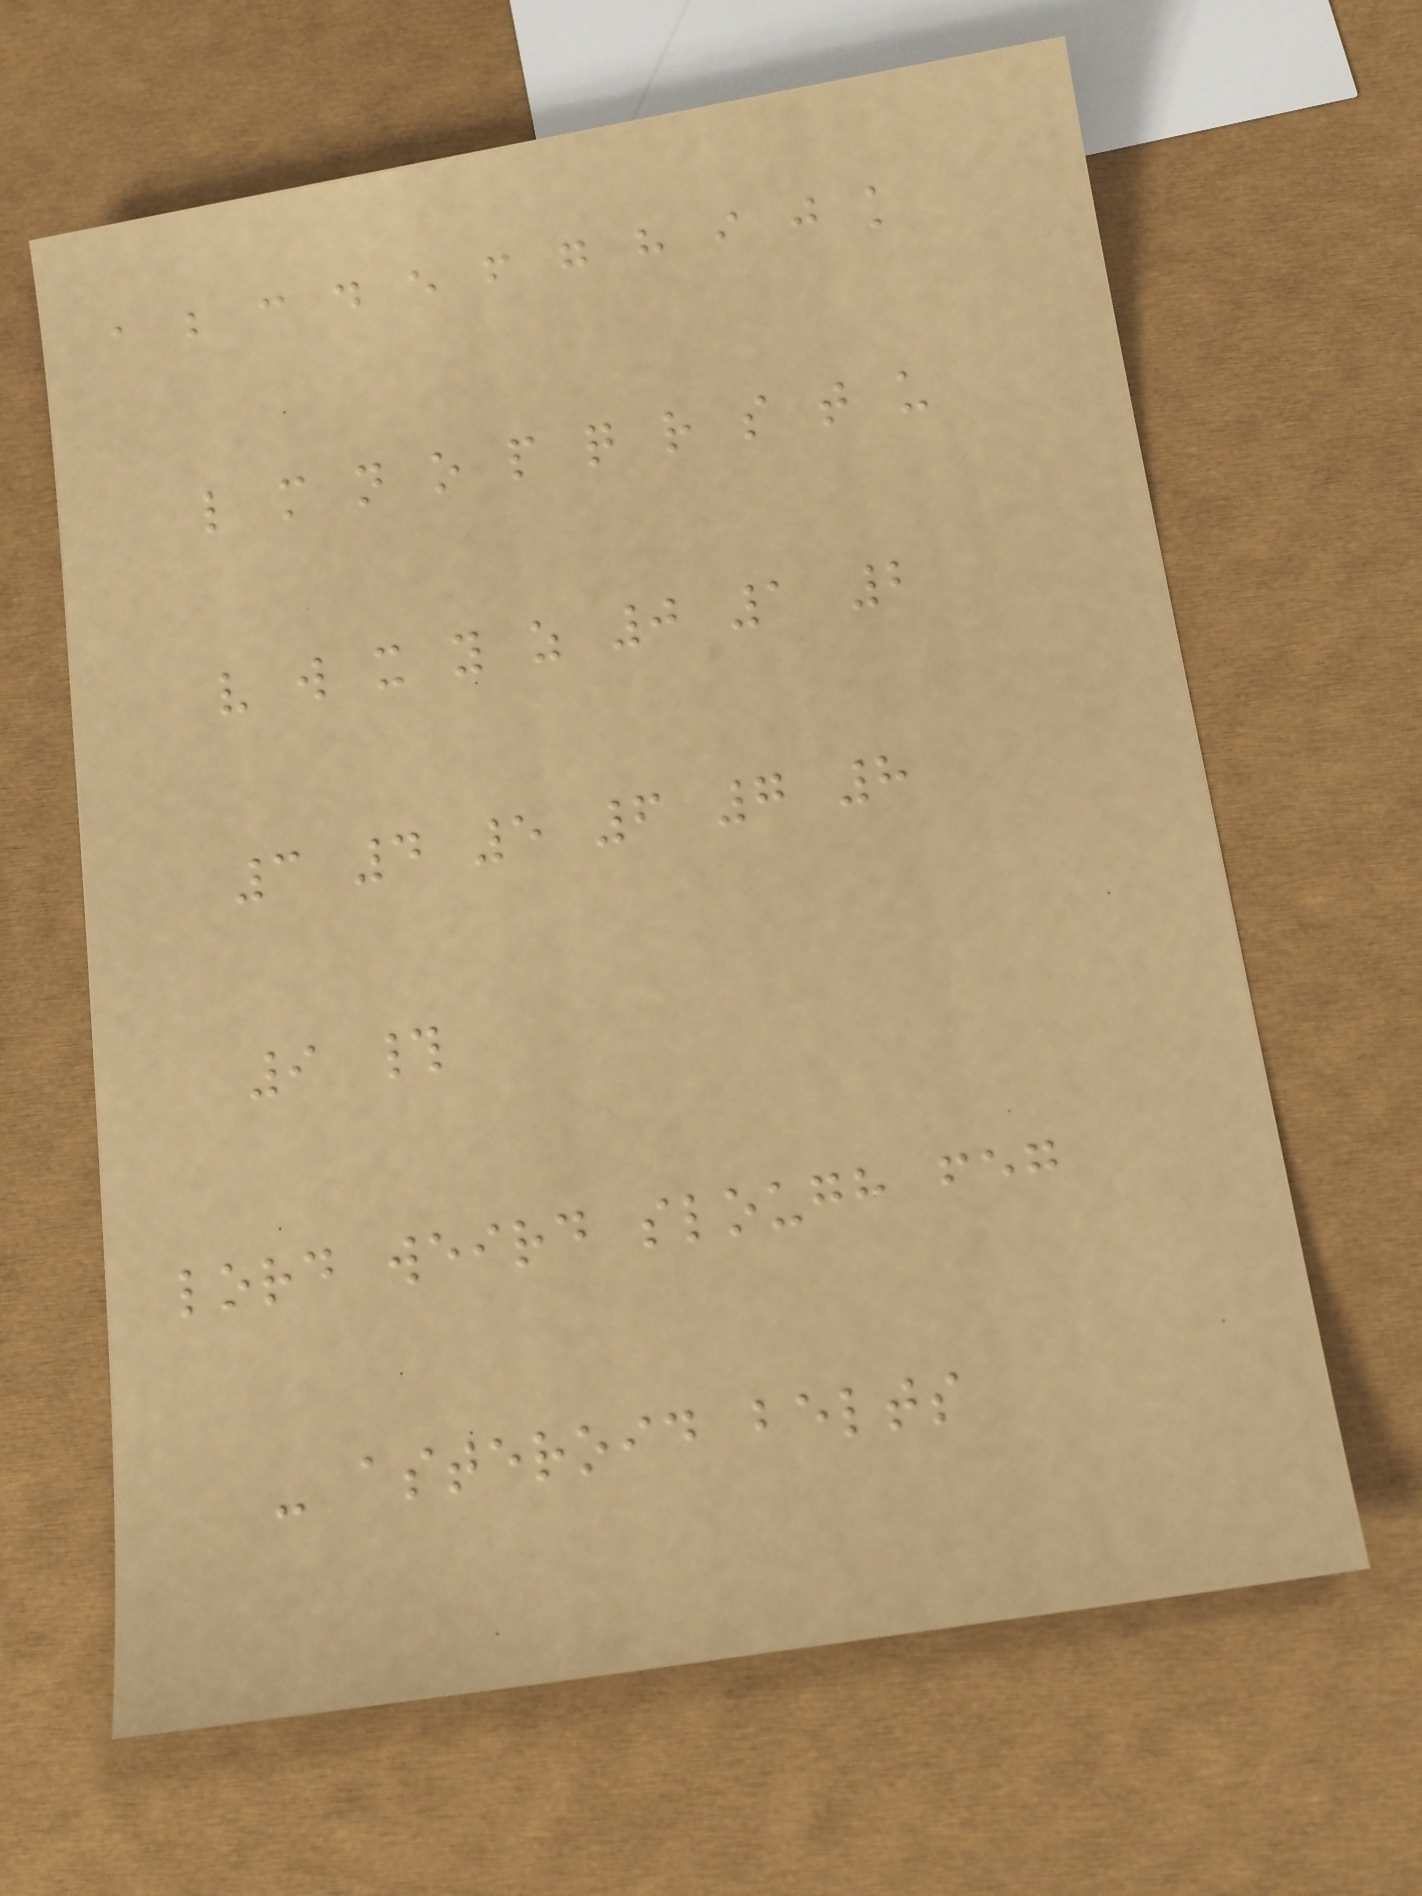a b c d e f g h i j k
l m n o p q r s t u
v w x y z 0 1 2
3 4 5 6 7 8
9 #
lord weird slough feg
- asteroid belts
